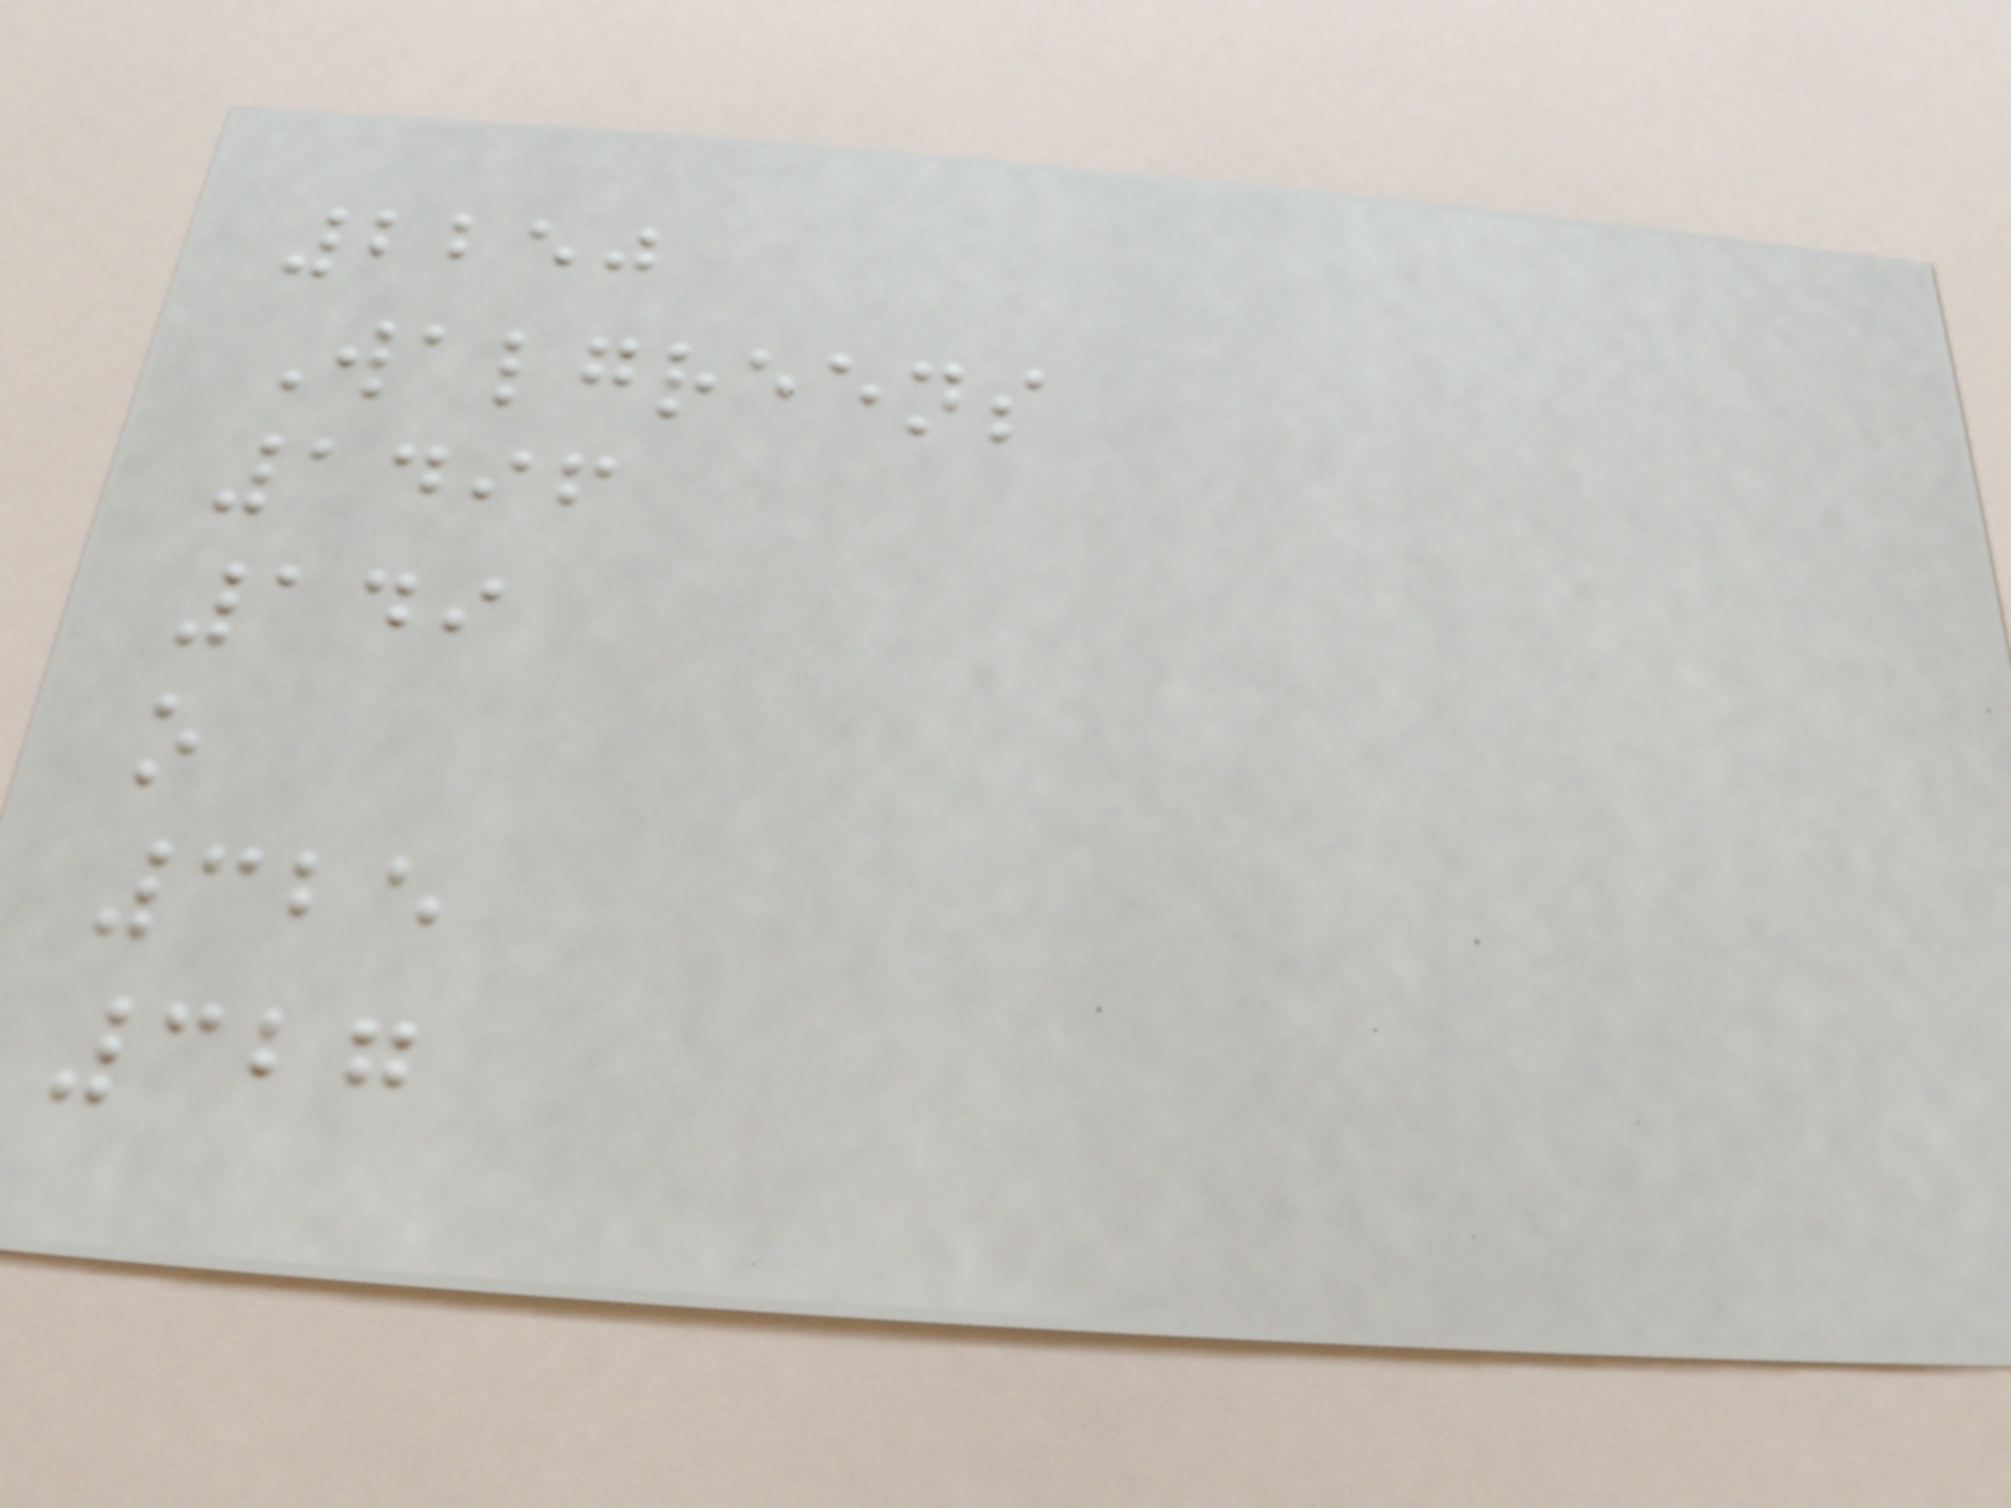2250
Walgreens
1496
149
o
325
327
